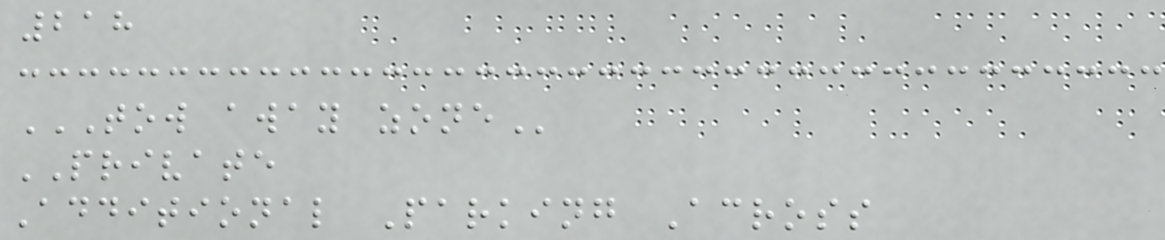218
TOW AWAY ZONE
PRIVATE
Additional Parking Across
